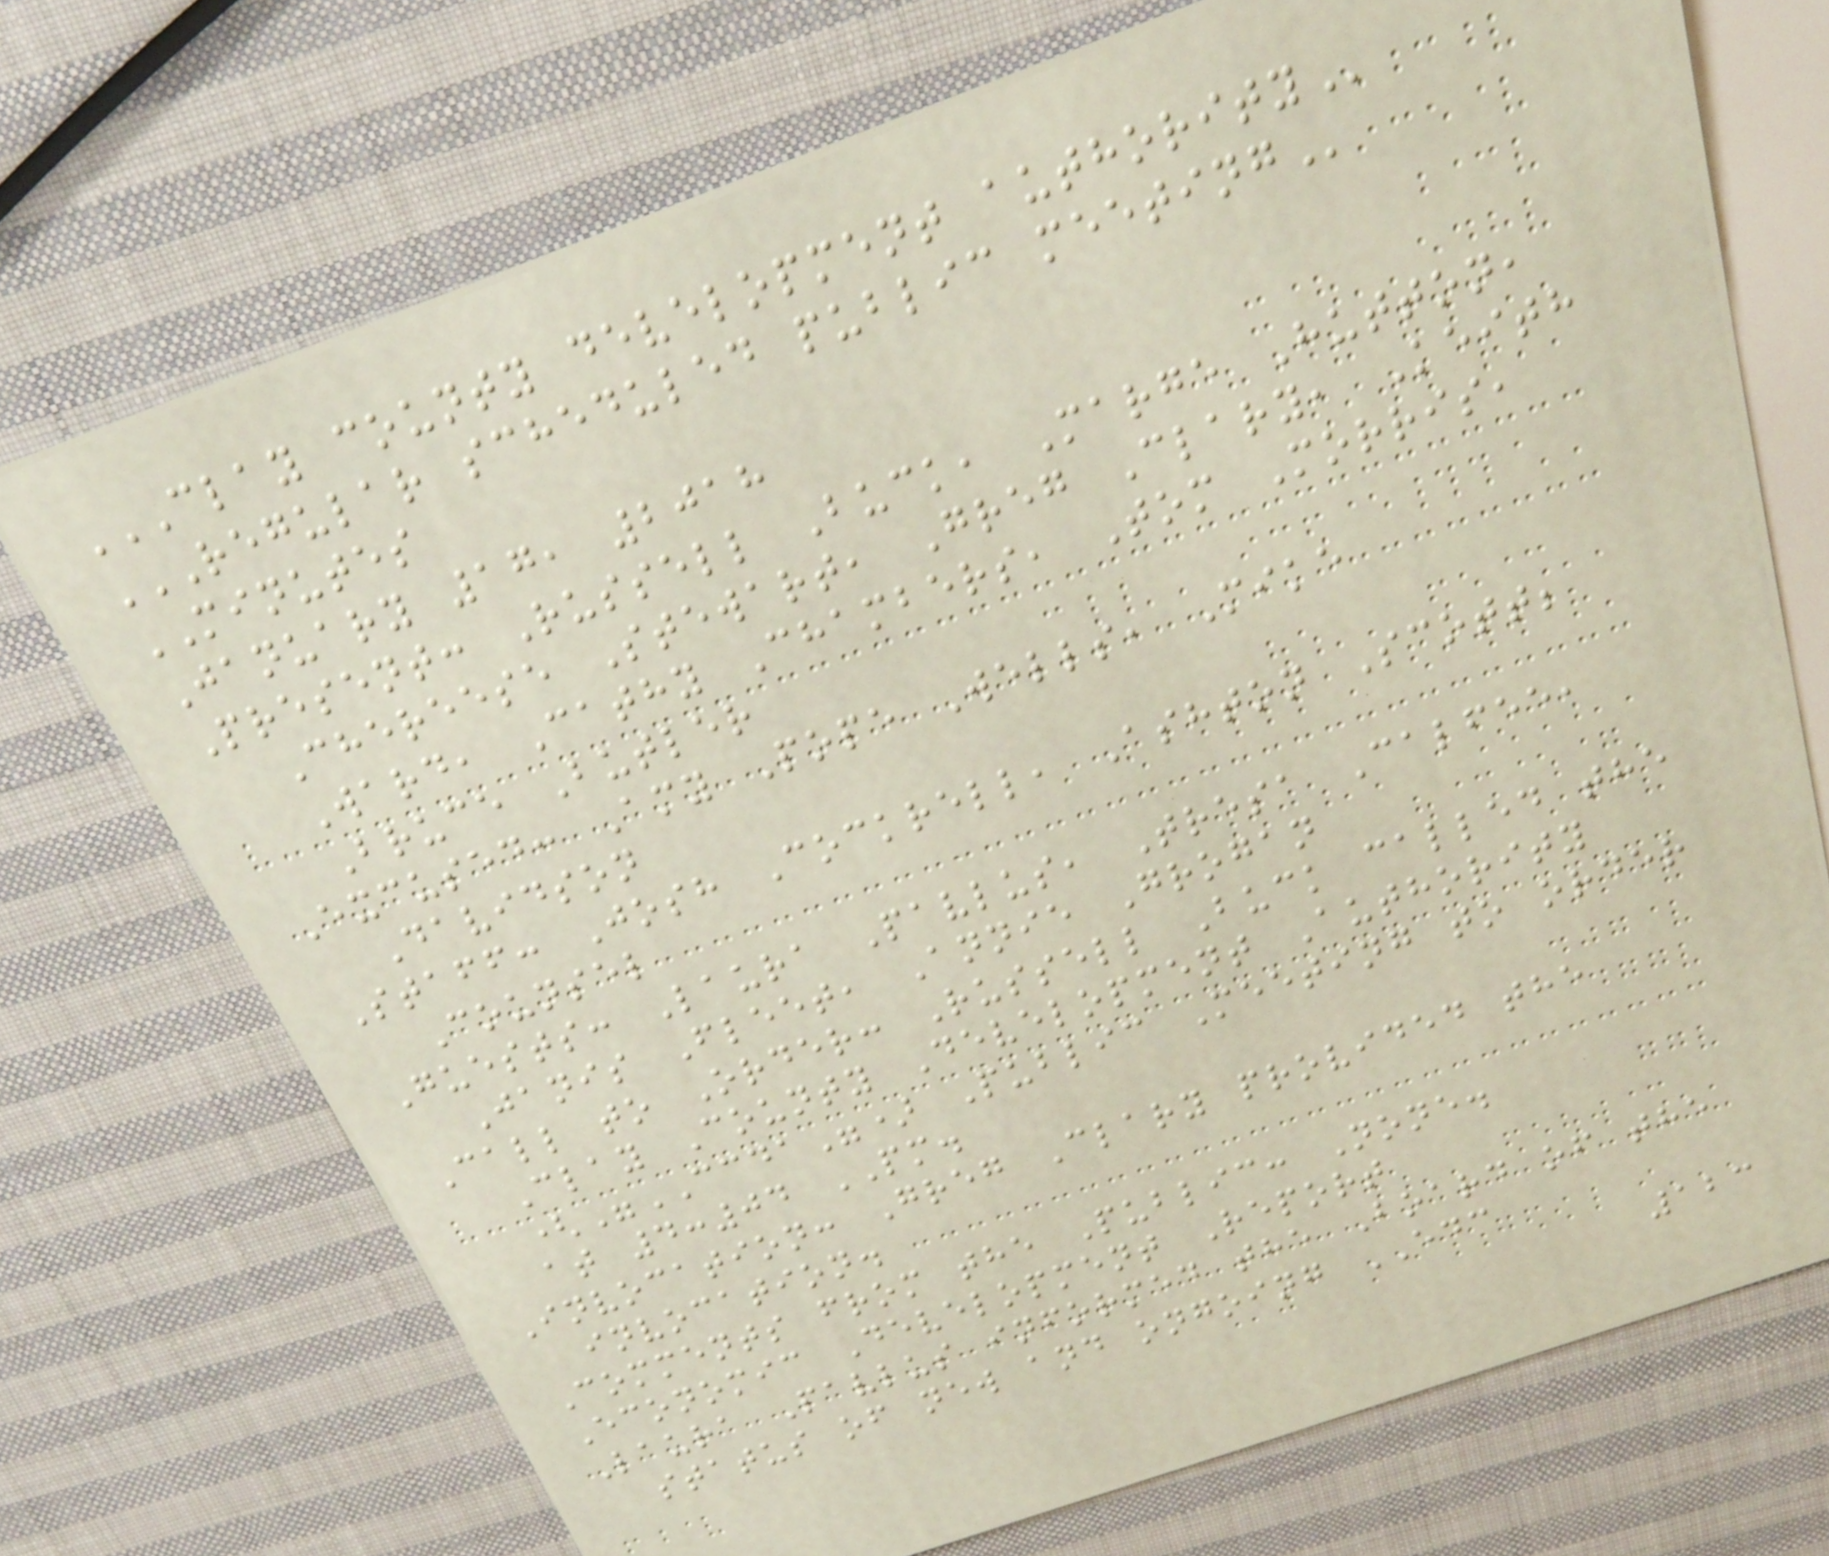CLAY COUNTY DEVELOPMENT AUTHORITY
REGULAR SCHEDULED PUBLIC MEETING
MINUTES
January 17, 2018
Present: Russell Buck, Marge Hutton,
Chereese Stewart, Greg Clary, Keith
Ward, Cathy Chambers, Tom Morris,
Bruce Butler
Excused: Amy Pope Wells, Mike
Davidson
Staff: Josh Cockrell, Ashton Scott;
Counsel
Guests: Laura Pavlus, Tresa Calfee,
Janis Fleet, Annie Grogan
Call to Order: Russell Buck called the
Clay County Development Authority
("CCDA") Public Meeting to order
at 4:04 PM.
Invocation: Greg Clary provided the
invocation.
Comments from the Public: None.
Economic Development Report
Laura Pavlus informed the Board of the
status of new and ongoing EDC
123
